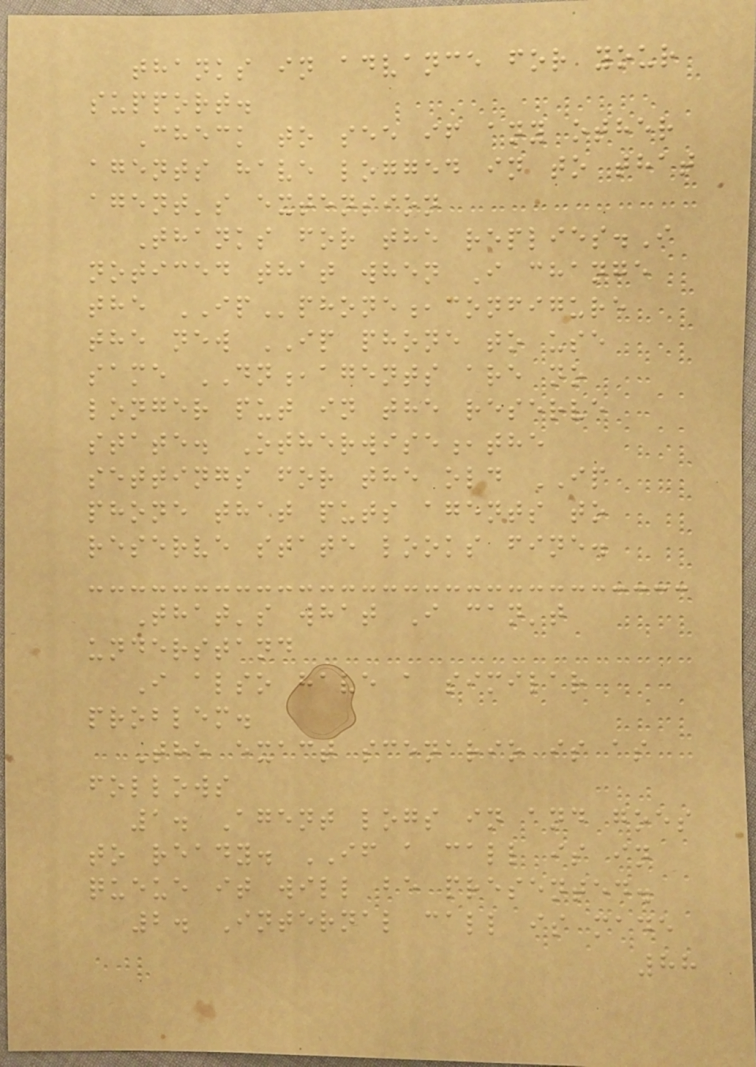thanks in advance for your
support.
Check to see if any other
agents have logged in to that
agent's extension
Thanks for the replies.I
noticed that when I change
the IPphone,configure
the new IP phone to use
same DN,agents are no
longer put in the reserve
state. Otherwise,the
settings for the old IP
phone that puts agents to
reserve state looks fine.
That's what I can't
understand
I also have a similar
problem.
The exact scenario is as
follows
1. Agent logs in and goes
to ready. IF a call is in
queue it will be presented.
2. Internal call is made
88
